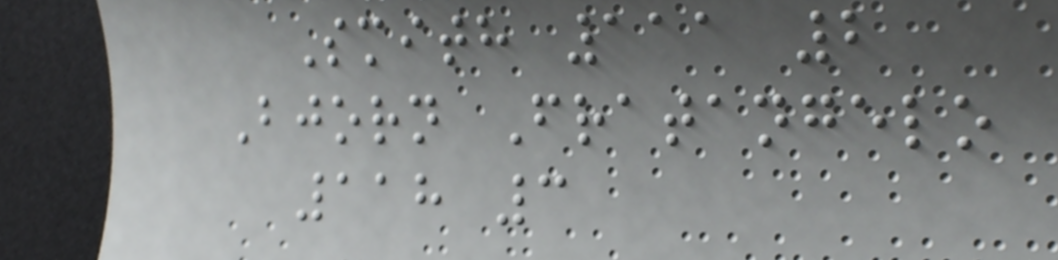Smith 111 2
Bjorn Fratangelo
118 3
